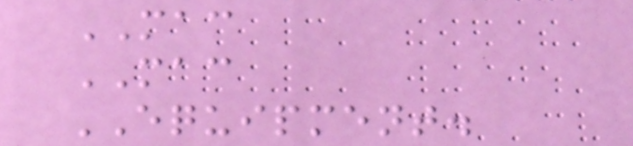MAC
MAC
EQUIPMENT.
